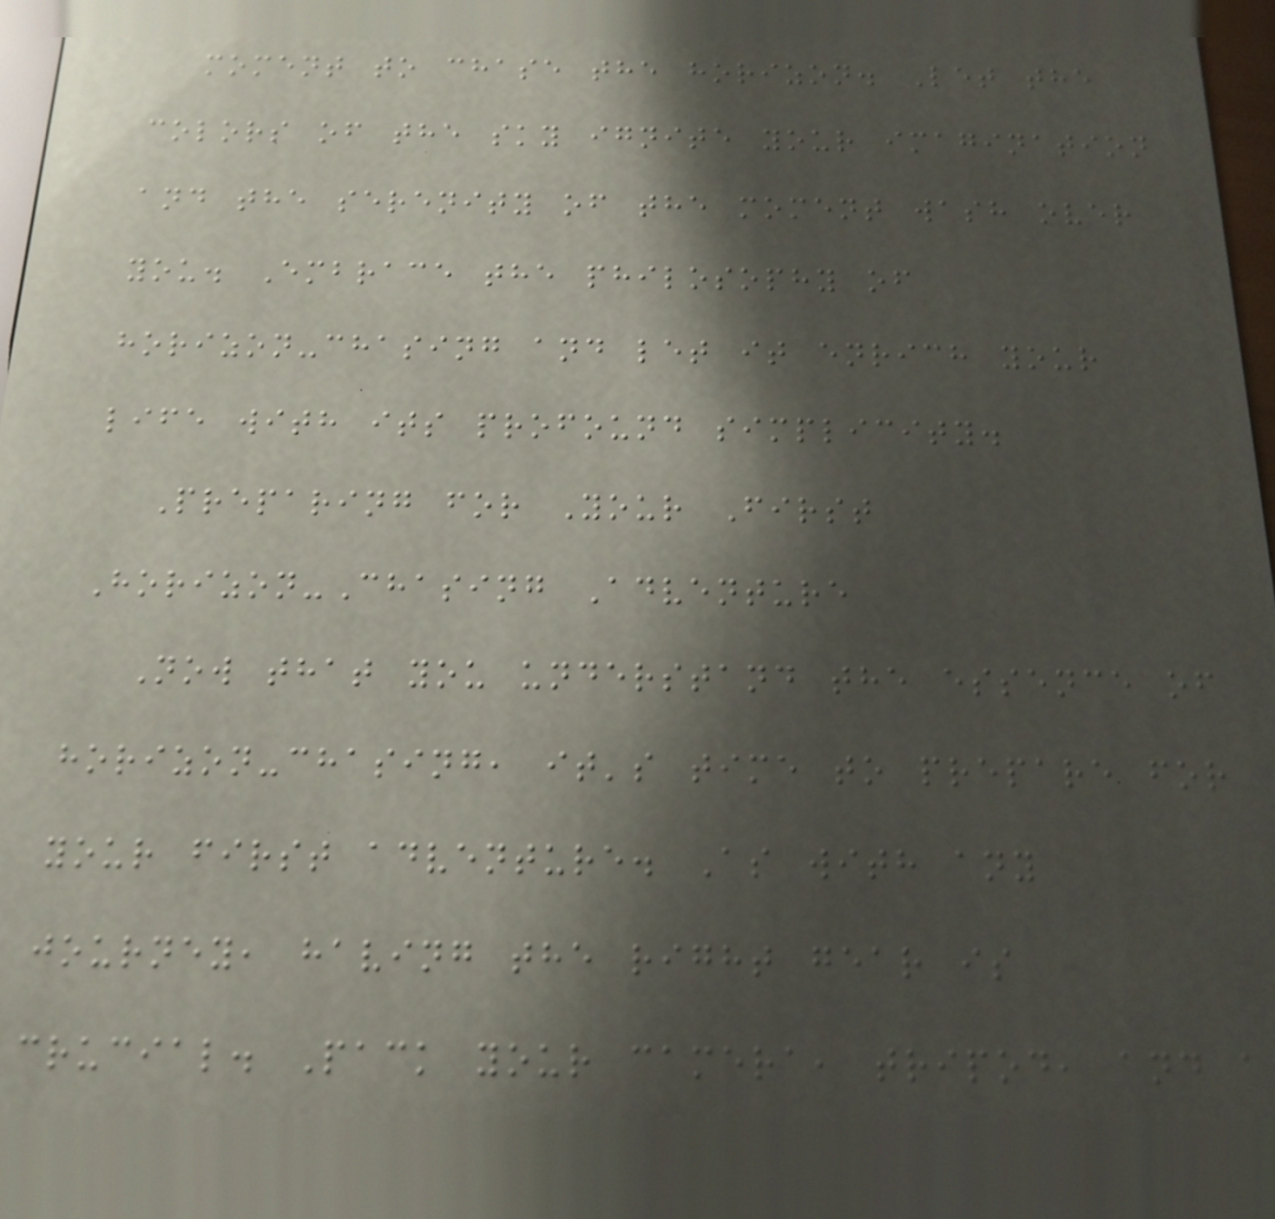moment to chase the horizon. Let the
colors of the sky ignite your imagination
and the serenity of the moment wash over
you. Embrace the philosophy of
horizon-chasing and let it enrich your
life with its profound simplicity.
Preparing for Your First
Horizon-Chasing Adventure
Now that you understand the essence of
horizon-chasing, it's time to prepare for
your first adventure. As with any
journey, having the right gear is
crucial. Pack your camera, tripod, and a
